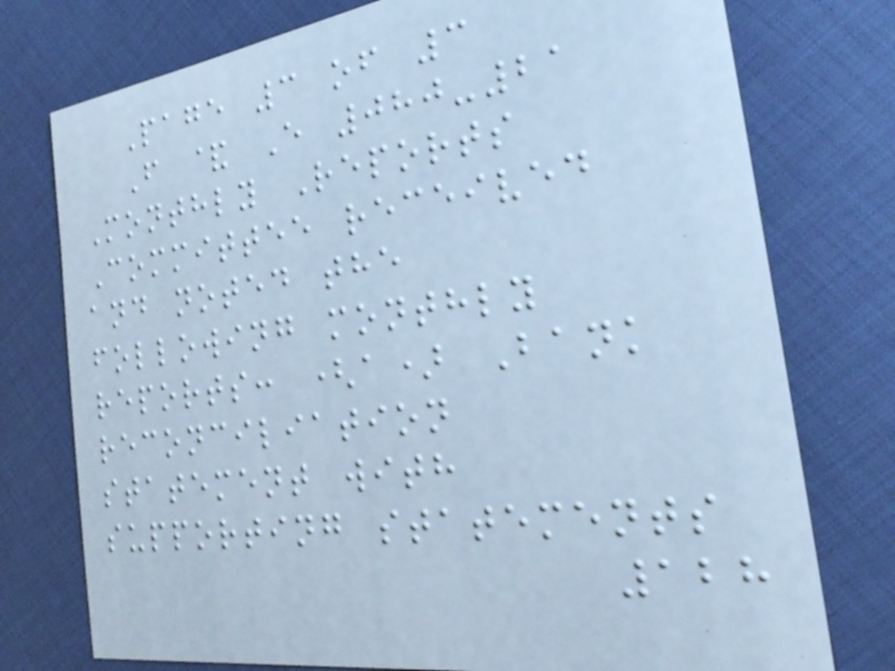Page 3 of 3
F & E 080-21
Monthly Reports
Committee received
and noted the
following monthly
reports: (a) Bank
reconciliation
statement with
supporting statements
128
